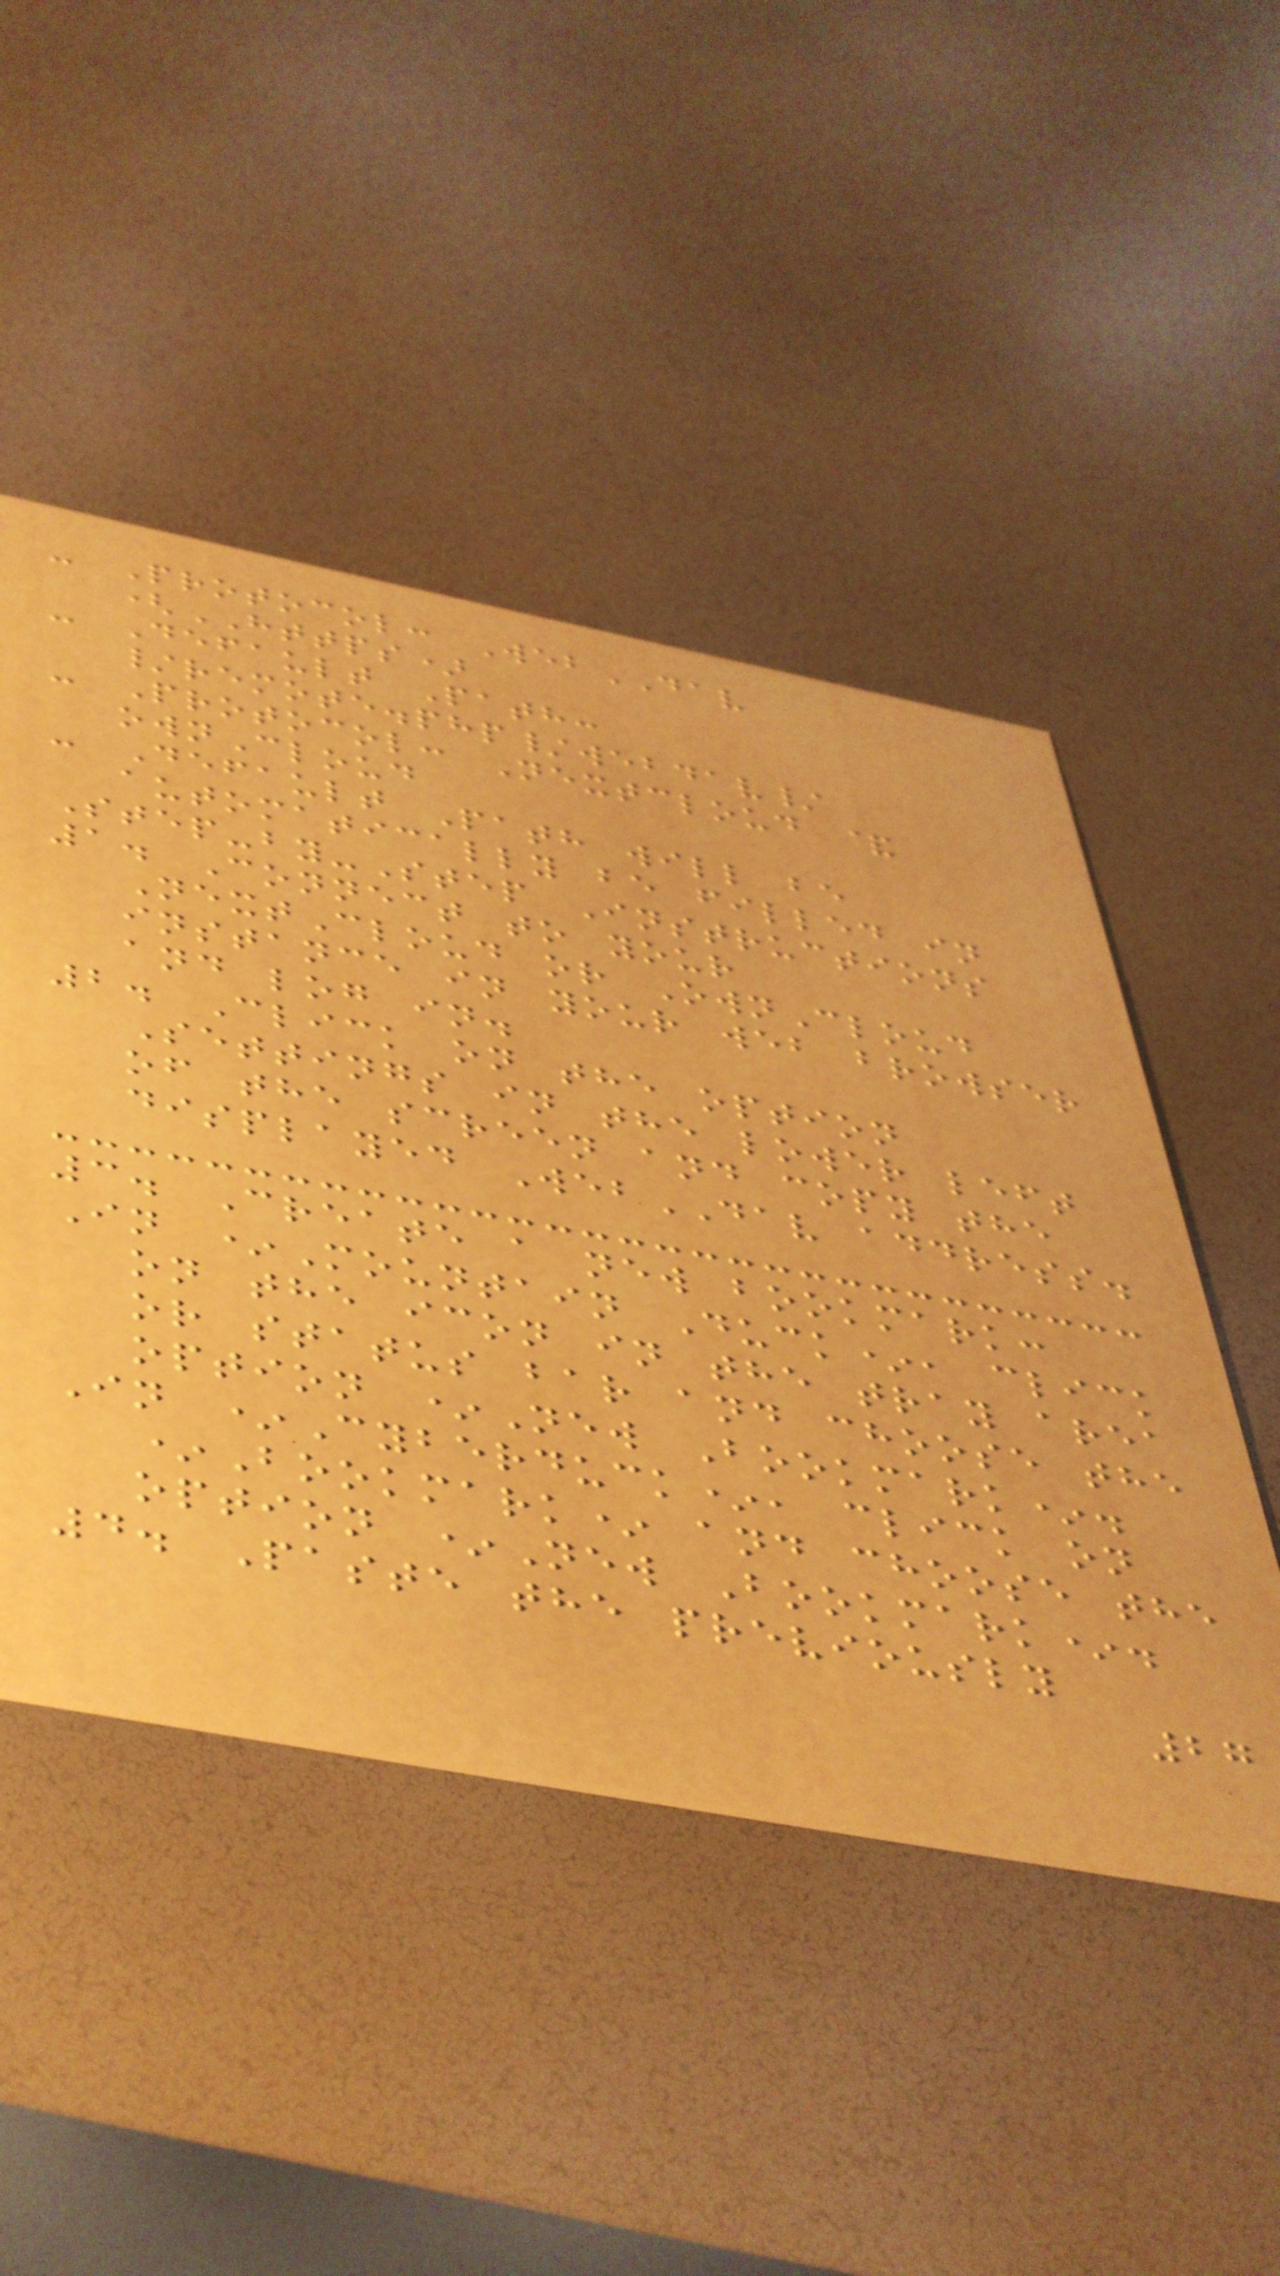- Protocol: WebDAV
(HTTPS)
- Default Path:
/remote.php/webdav/
- Protocol: Nextcloud &
ownCloud
- Default Path will be
automatically be filled in
Step-by-Step Instructions
1. Connect to your
NextCloud or OwnCloud
instance in your web browser
and log in.
2. Click on the option
Settings in the lower left
of the screen and copy the
displayed WebDAV address.
3. Create a new bookmark:
In *Mountain Duck*, click
on the icon in the tray area
or status bar and choose the
option *New Bookmark*.
In *Cyberduck*, click on
*Bookmark* and choose the
option *New Bookmark*.
4. Paste the previously
27
